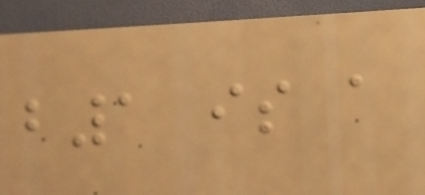b1 is a
